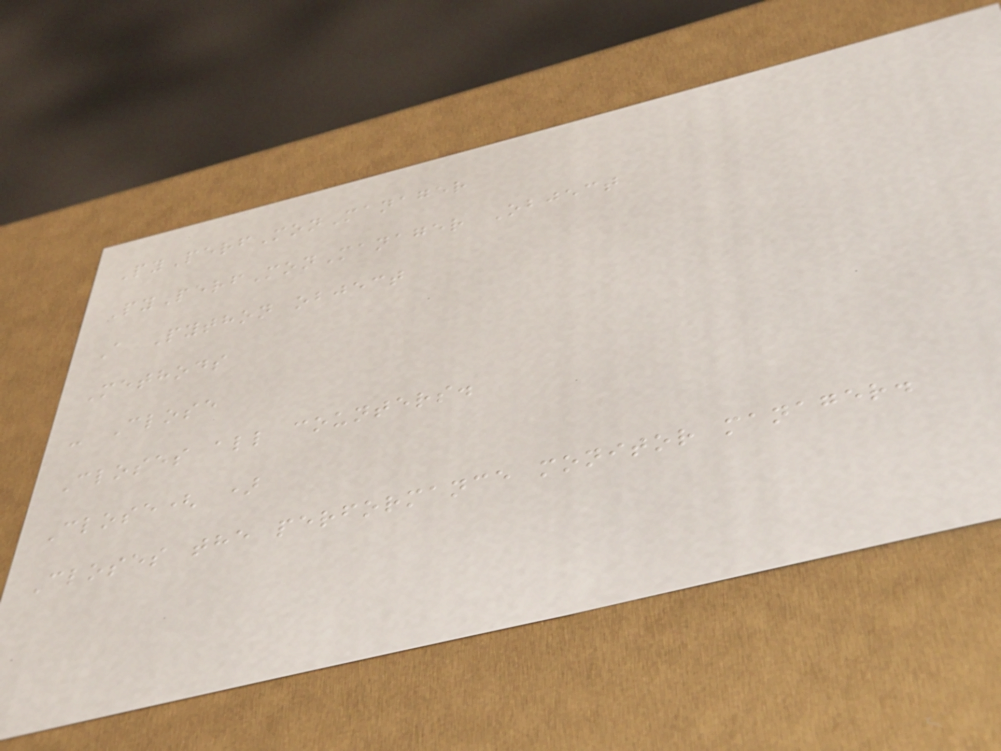PyPerfMonManager
PyPerfMonManager Object
A Python object
Methods
- Close
Closes all counters.
Close( )
Closes the performance monitor manager.
